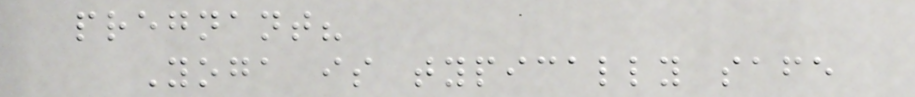pregnant?
Yoga is typically safe
